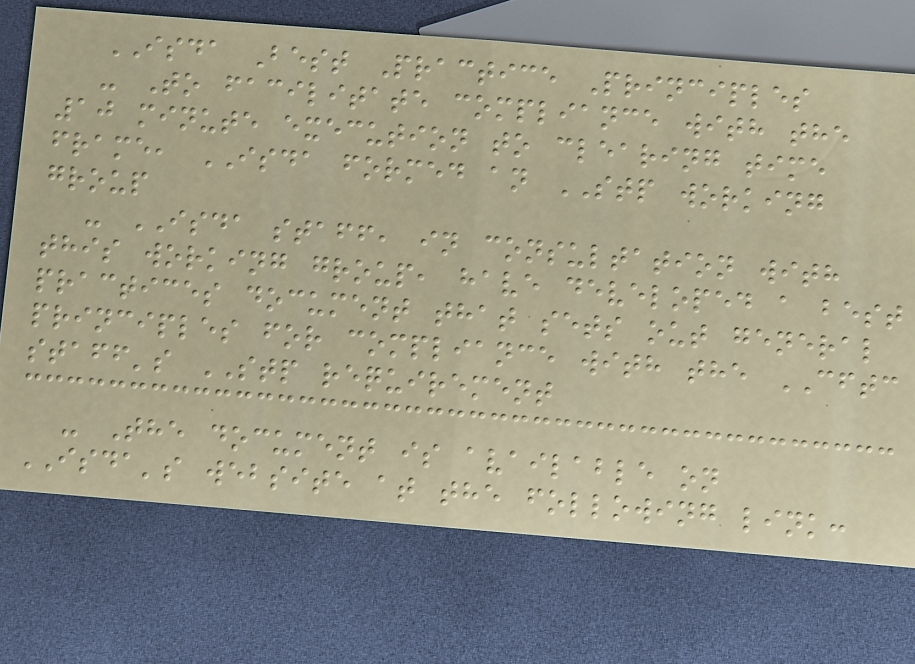ISDA Best Practice Principles
- To facilitate compliance with the
10 minute execution to clearing time
frame, ISDA formed an STP working
group
- ISDA staff, in consultation with
this working group, have developed a best
practices document that sets out general
principles for compliance with the CFTC
staff's STP requirement
- The document is available on
ISDA's website at the following link:
